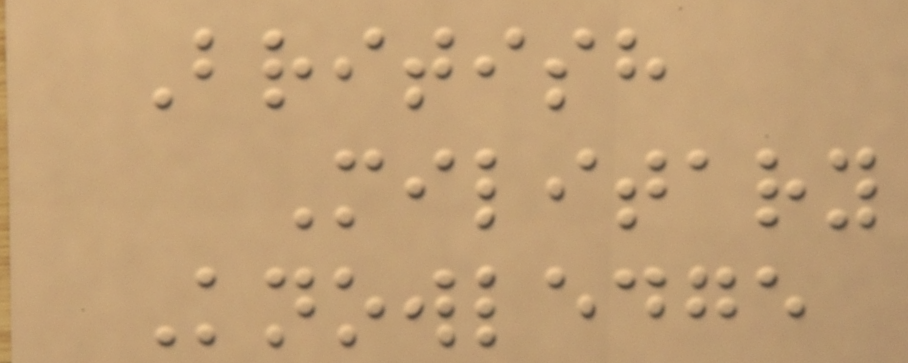British
Military
Knowledge
